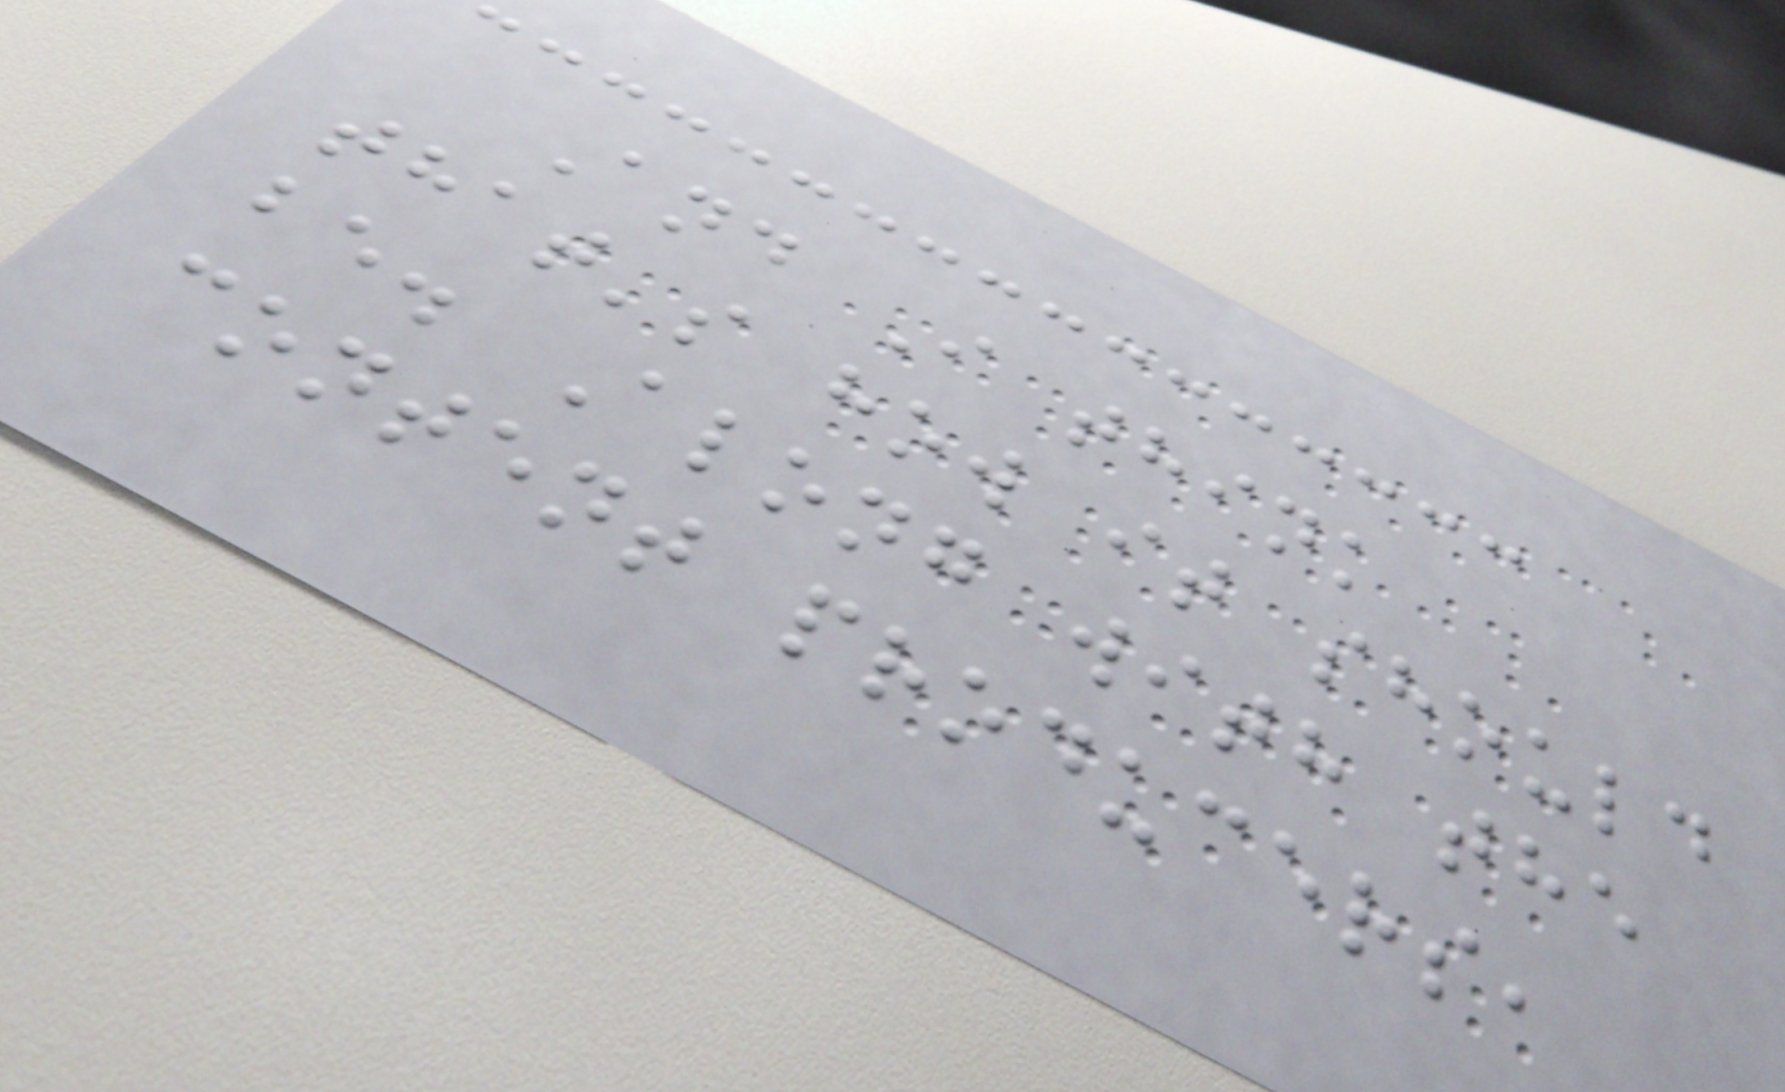And I think
that's how it should
be. Along with the
content producers,
